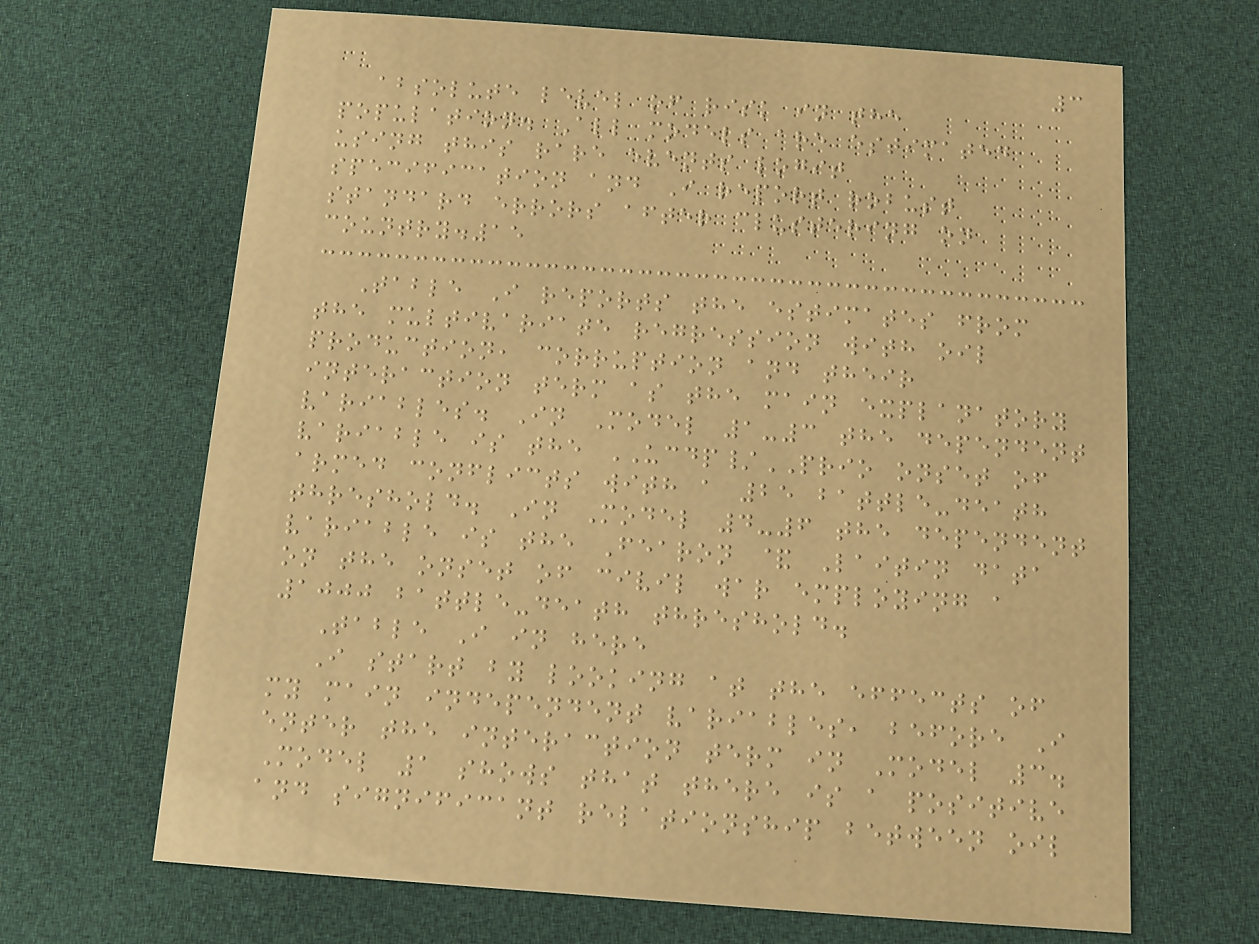3
absolute level of risk in the
population. All models are estimated
using this rare events logit
specification and I report robust
standard errors after clustering on
country.15
Table I reports the estimates from
the multivariate regression with oil
production, corruption and their
interaction term as the main explanatory
variables. In Model 1-3 the dependent
variable is the UCDP/PRIO onset of
armed conflicts with a 25 battle-death
threshold. In Model 4-6 the dependent
variable is the Fearon & Laitin data
on the onset of civil war employing a
1000 battle-death threshold.
Table I in here
I start by looking at the effects of
my main independent variables, before I
enter the interaction term in Model 3.
Model 1 shows that there is a positive
and significant relationship between oil
